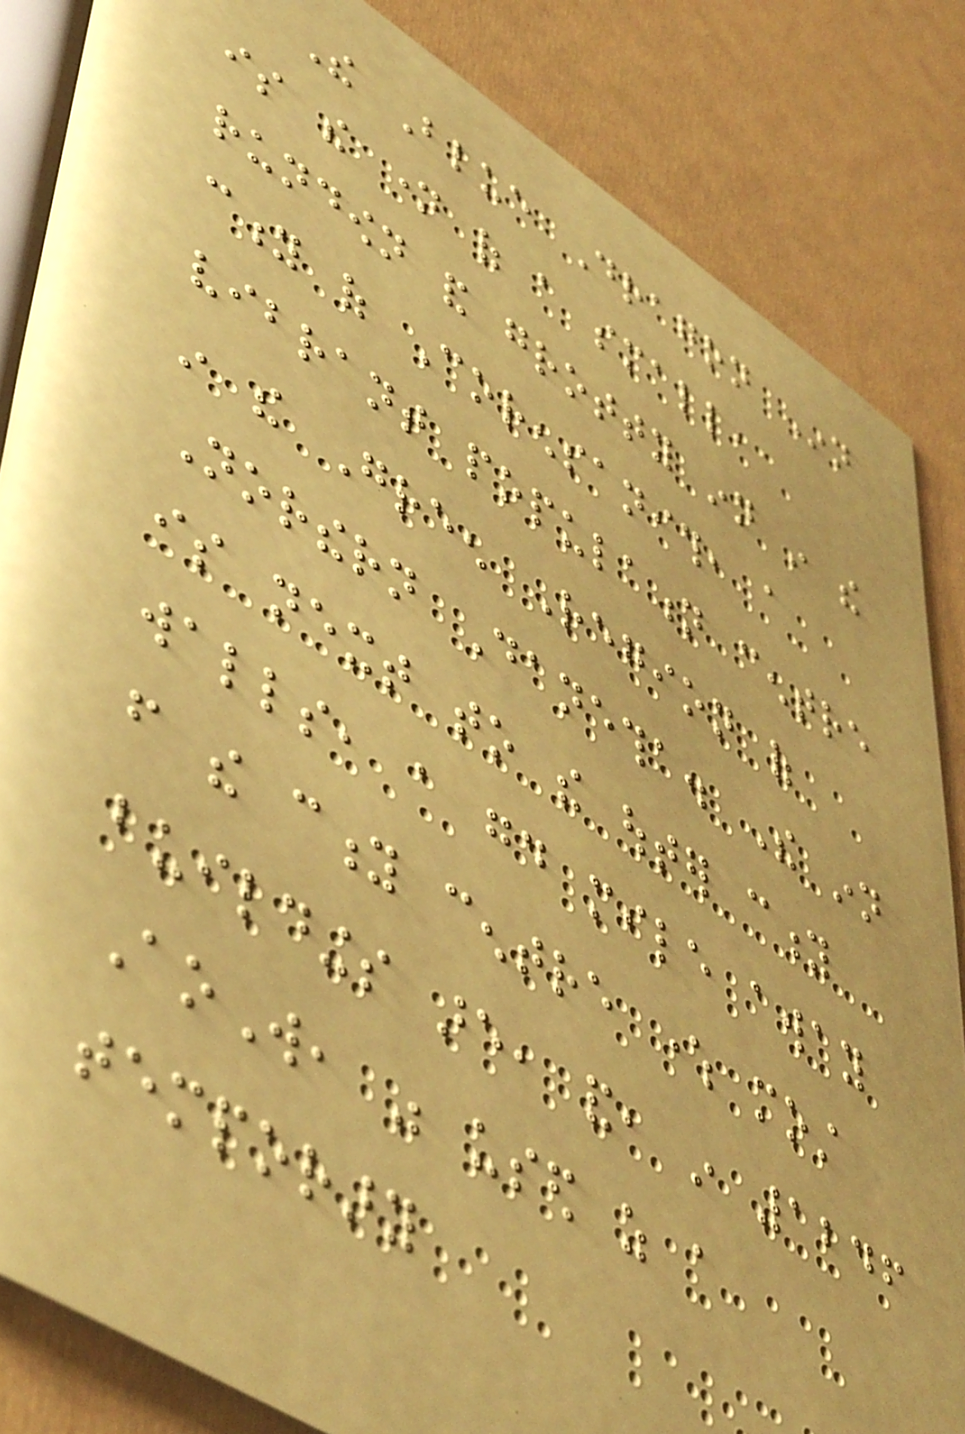The Blue Dragon Inn
is the name of a small,
rundown and grotty inn in the
city of Corensanith, a
vibrant population centre
in the Green Region of
Northern Danetha. The inn
is next to the outer city
walls, a good mile away
from the city centre where most
buildings are, and, in 1246
AoW, was used as a
temporary
